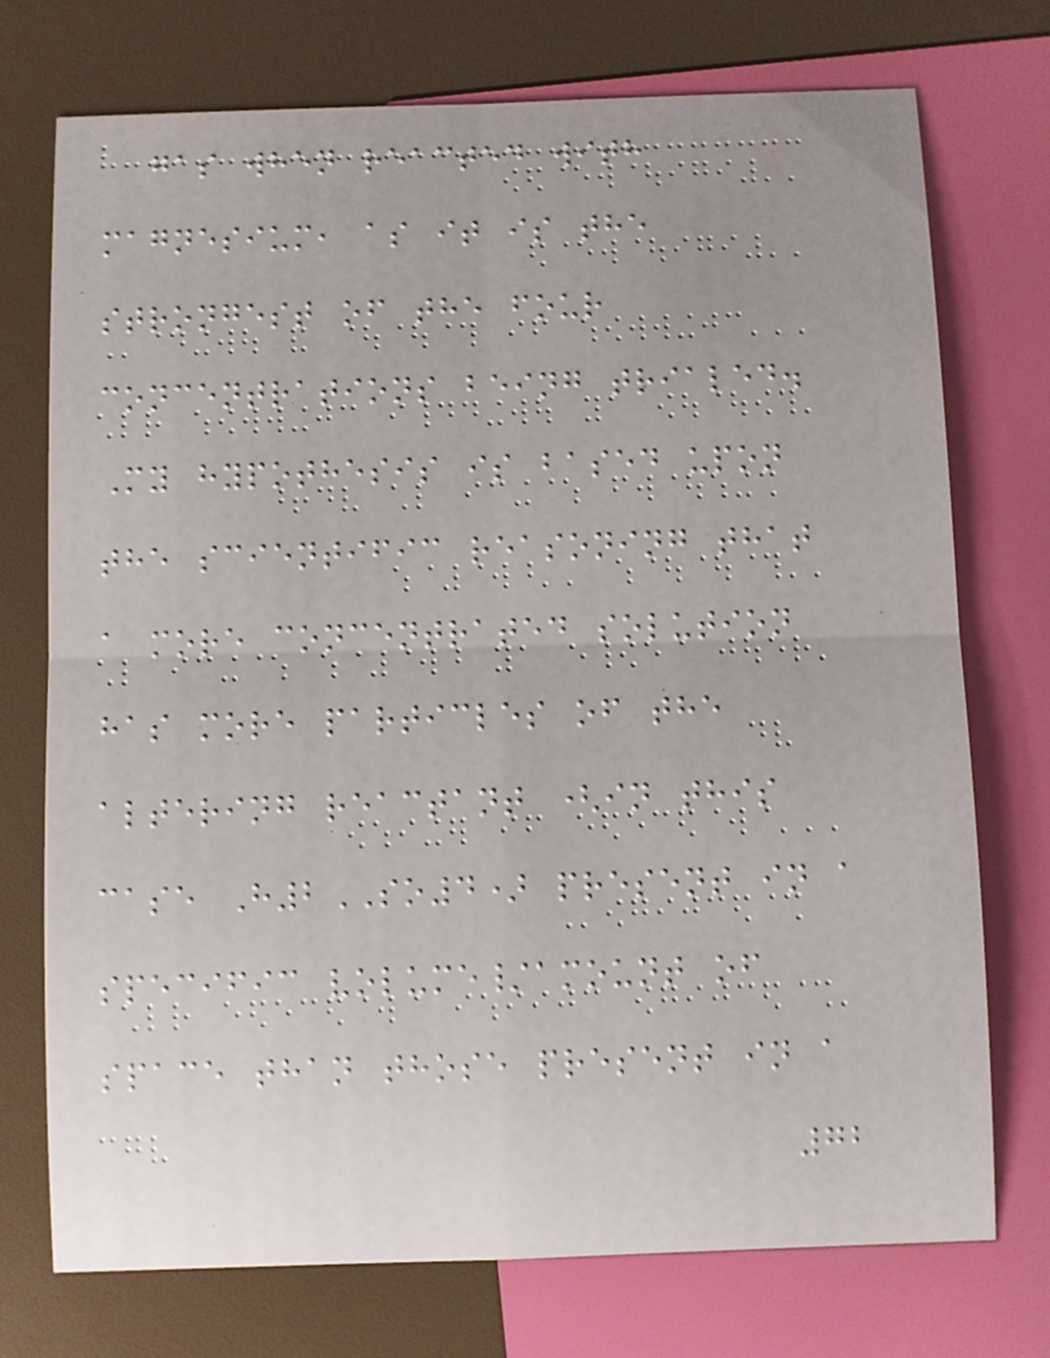gas when reacted with
magnesium, as it is the
strongest of the four
concentrations being trialed.
My hypothesis is based upon
the scientific reasoning that
a more concentrated solution
has more particles of the
altering reactant (in this
case H2SO4) present in a
specific volume/amount of
space than those present in a
72
